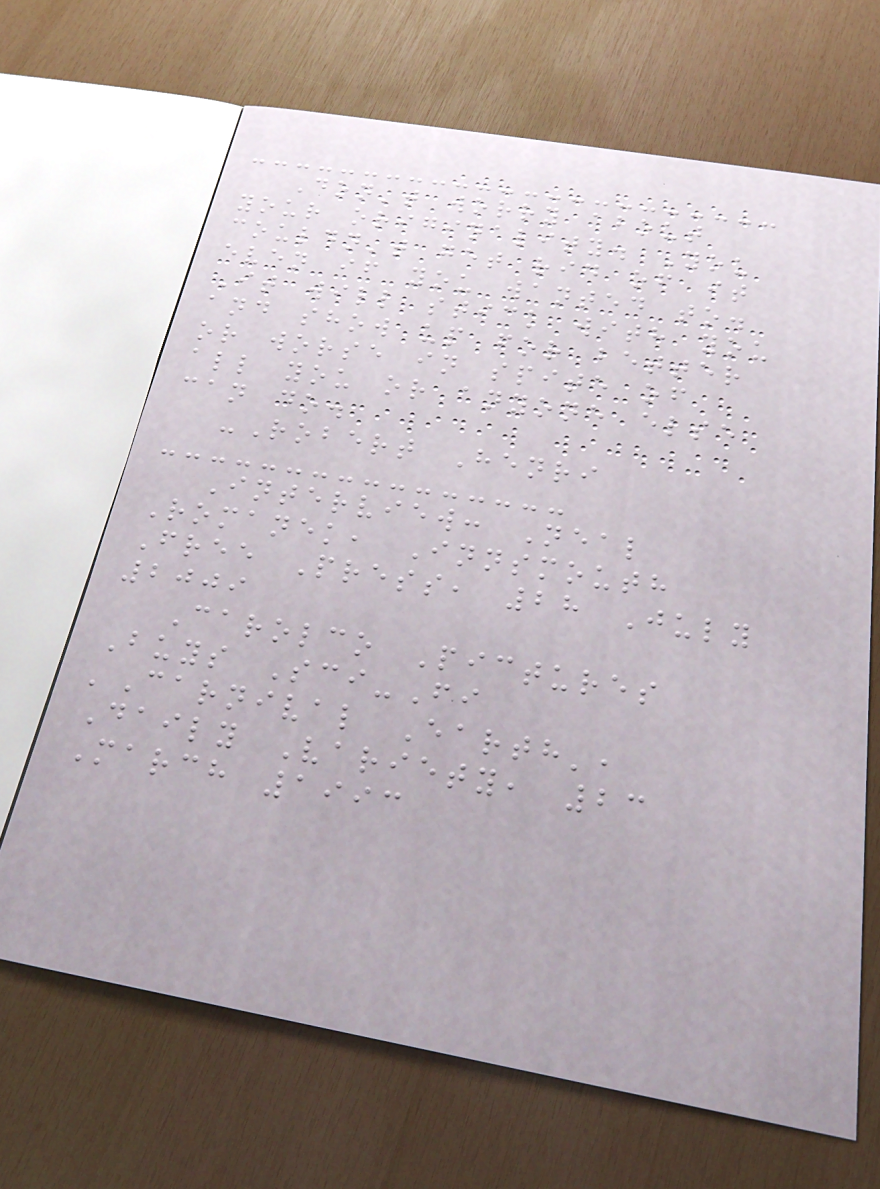Don't worry about
your originality. You
couldn't get rid of it
even if you wanted to.
It will stick with you
and show up for better
or worse in spite of
all you or anyone else
can do.
-Robert Henri
Interview: Neal
Romanek, Innsmouth
Free Press, 28 July
2009
Carolco Pictures
Buys Sci-Fi
'Carnival Earth',
Daily Variety, 23
March 1993
